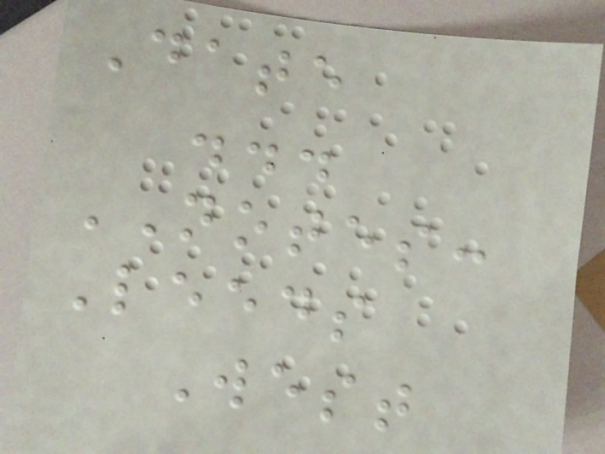Date
...
NOTES:
Leeds
West
